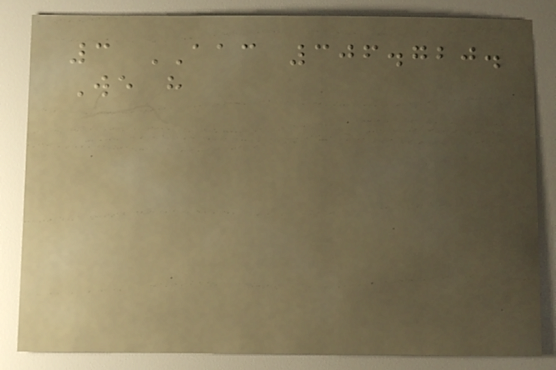3 AAC 306.720.
We have
